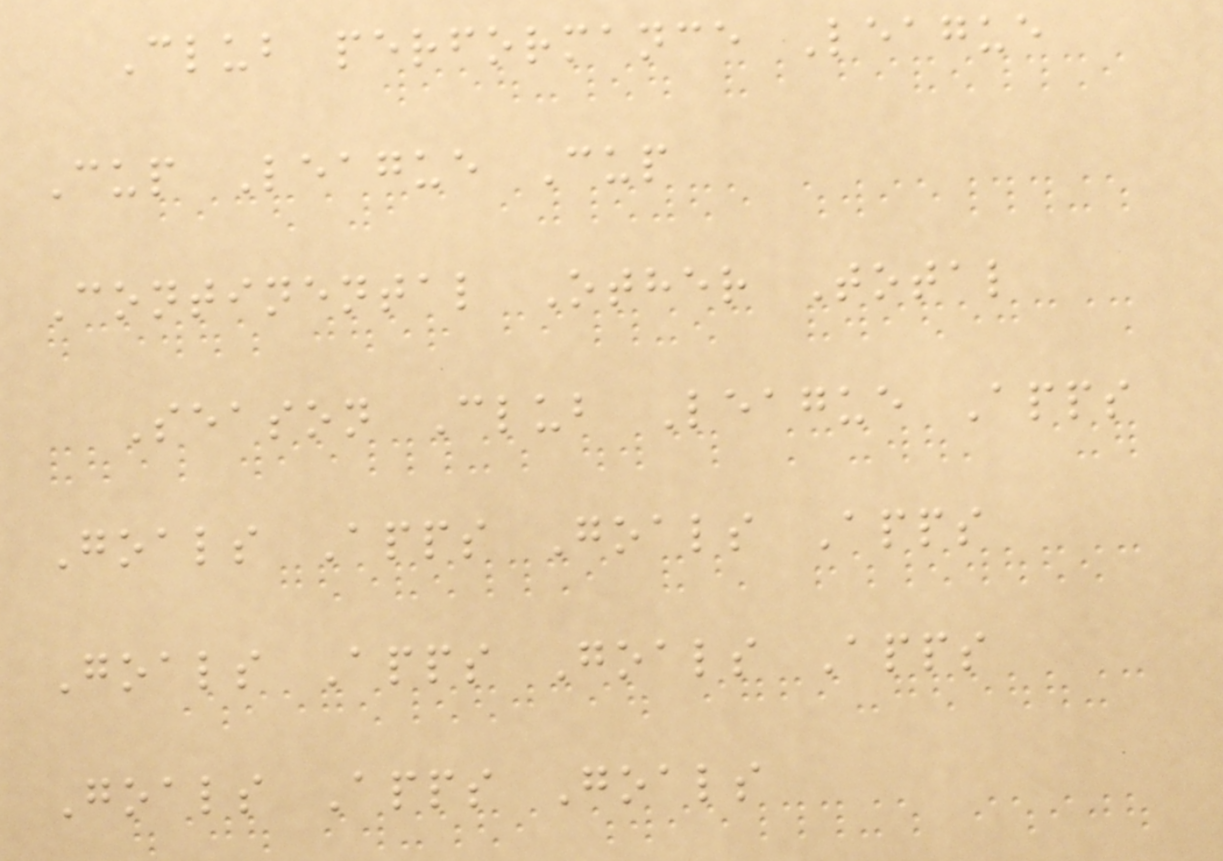Club performance League
Cup League Cup
Continental Other Total
Season Club League Apps
Goals Apps Goals Apps
Goals Apps Goals Apps
Goals Apps Goals
